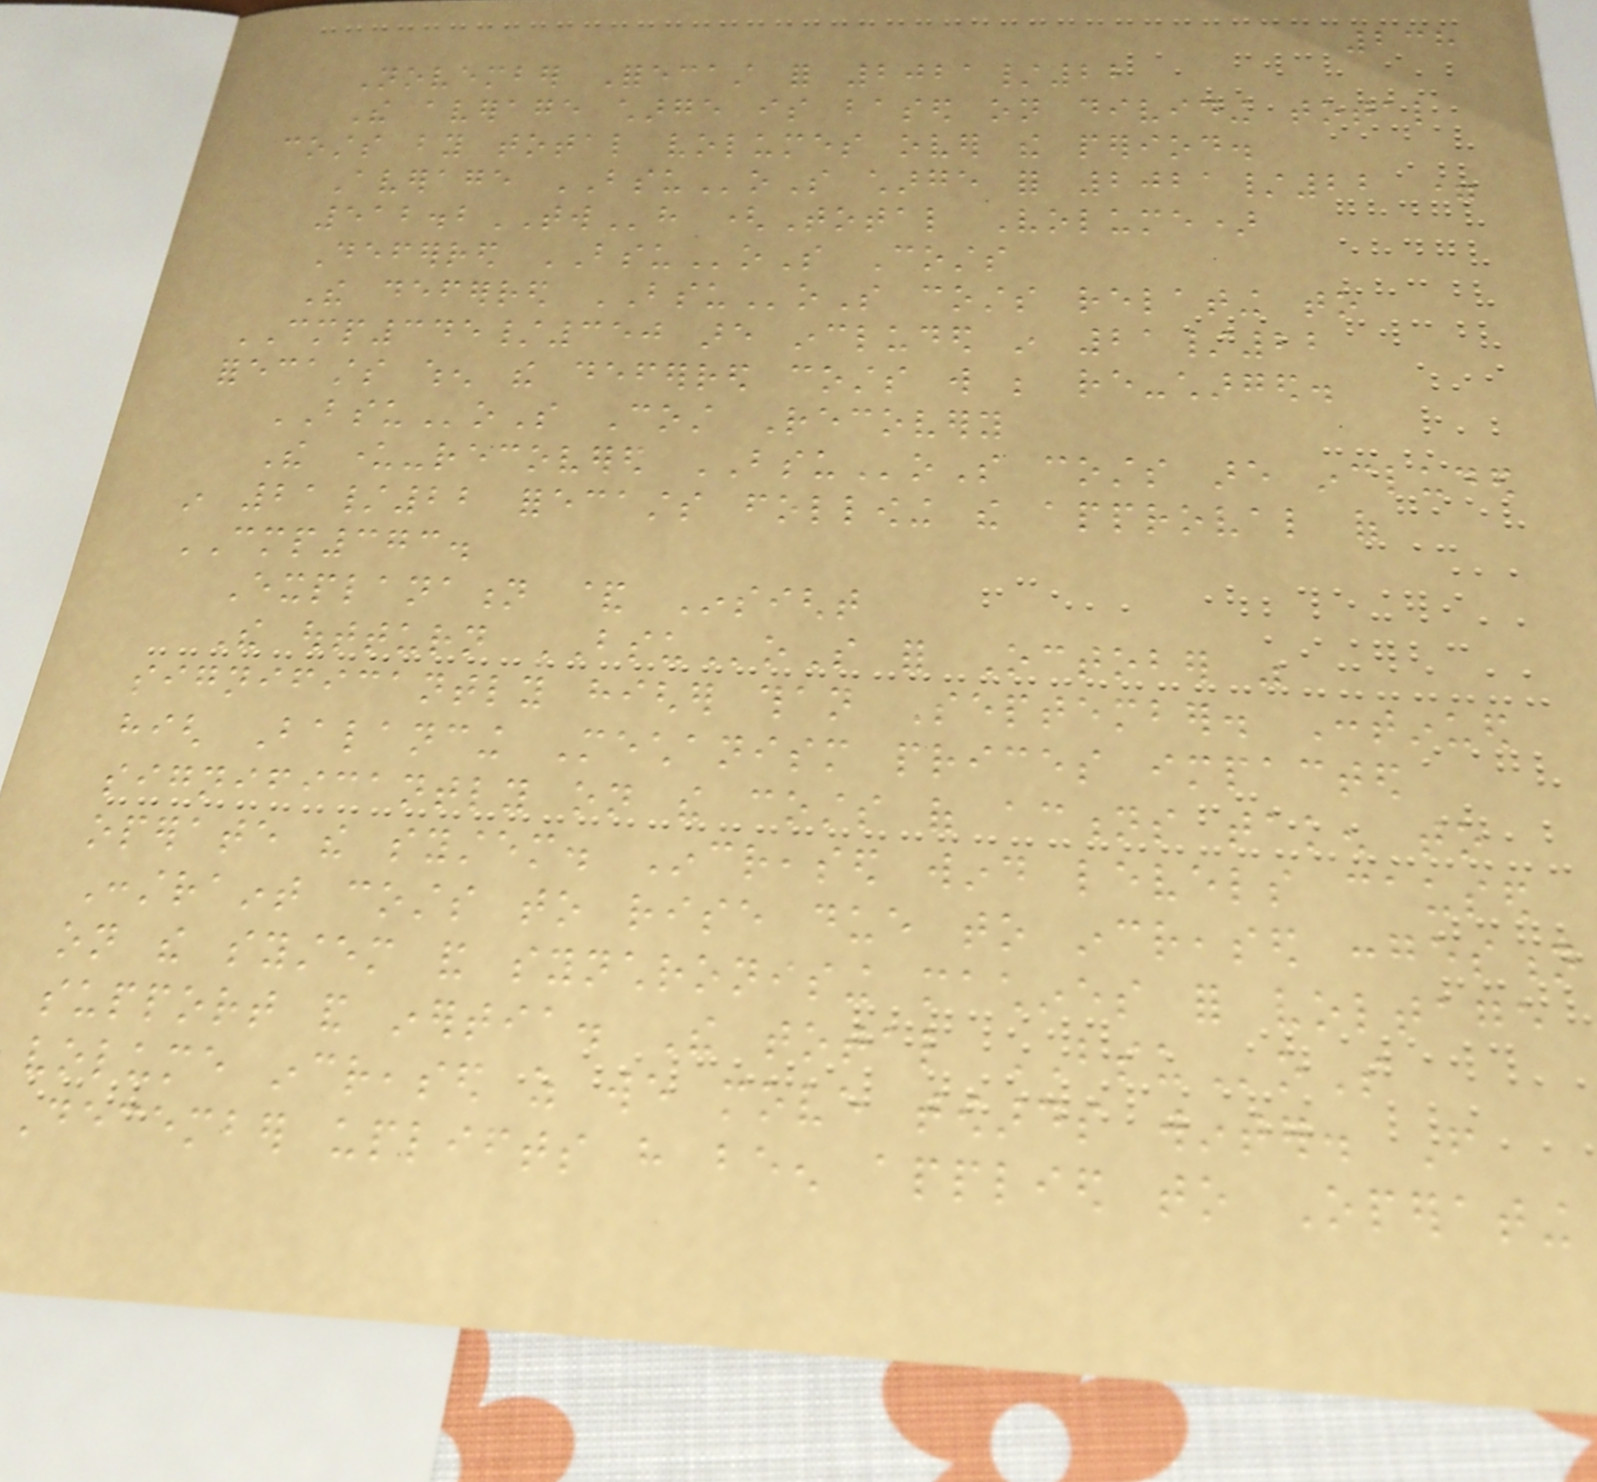238
November Forecast for 2021/22
The average charge is based on dividing total
costs by total volumes over the period.
Average BSUoS charge for 2021/22 =
512.2TWh (Total Volume)
Deferred BSUoS Costs
The deferred BSUoS costs relating to
CMP345/350 are included in 21/22
forecasts when the deferred costs will be re-charged.
BSUoS Cost Recovery
The under-recovered BSUoS costs are included
in 21/22 forecasts following the approval of
CMP373.
Explanation & Insight
The outturn BSUoS for October was
significantly higher than September. Continued
high Balancing Mechanism prices impacted
significantly on the costs of actions taken to
operate the system. Increased wind levels caused
Constraint costs to rise due to increased congestion
on the system and synchronising machines for voltage
support and inertia. The total BSUoS
volume increased as we move towards winter. From
December uplifts have been applied to Operating
